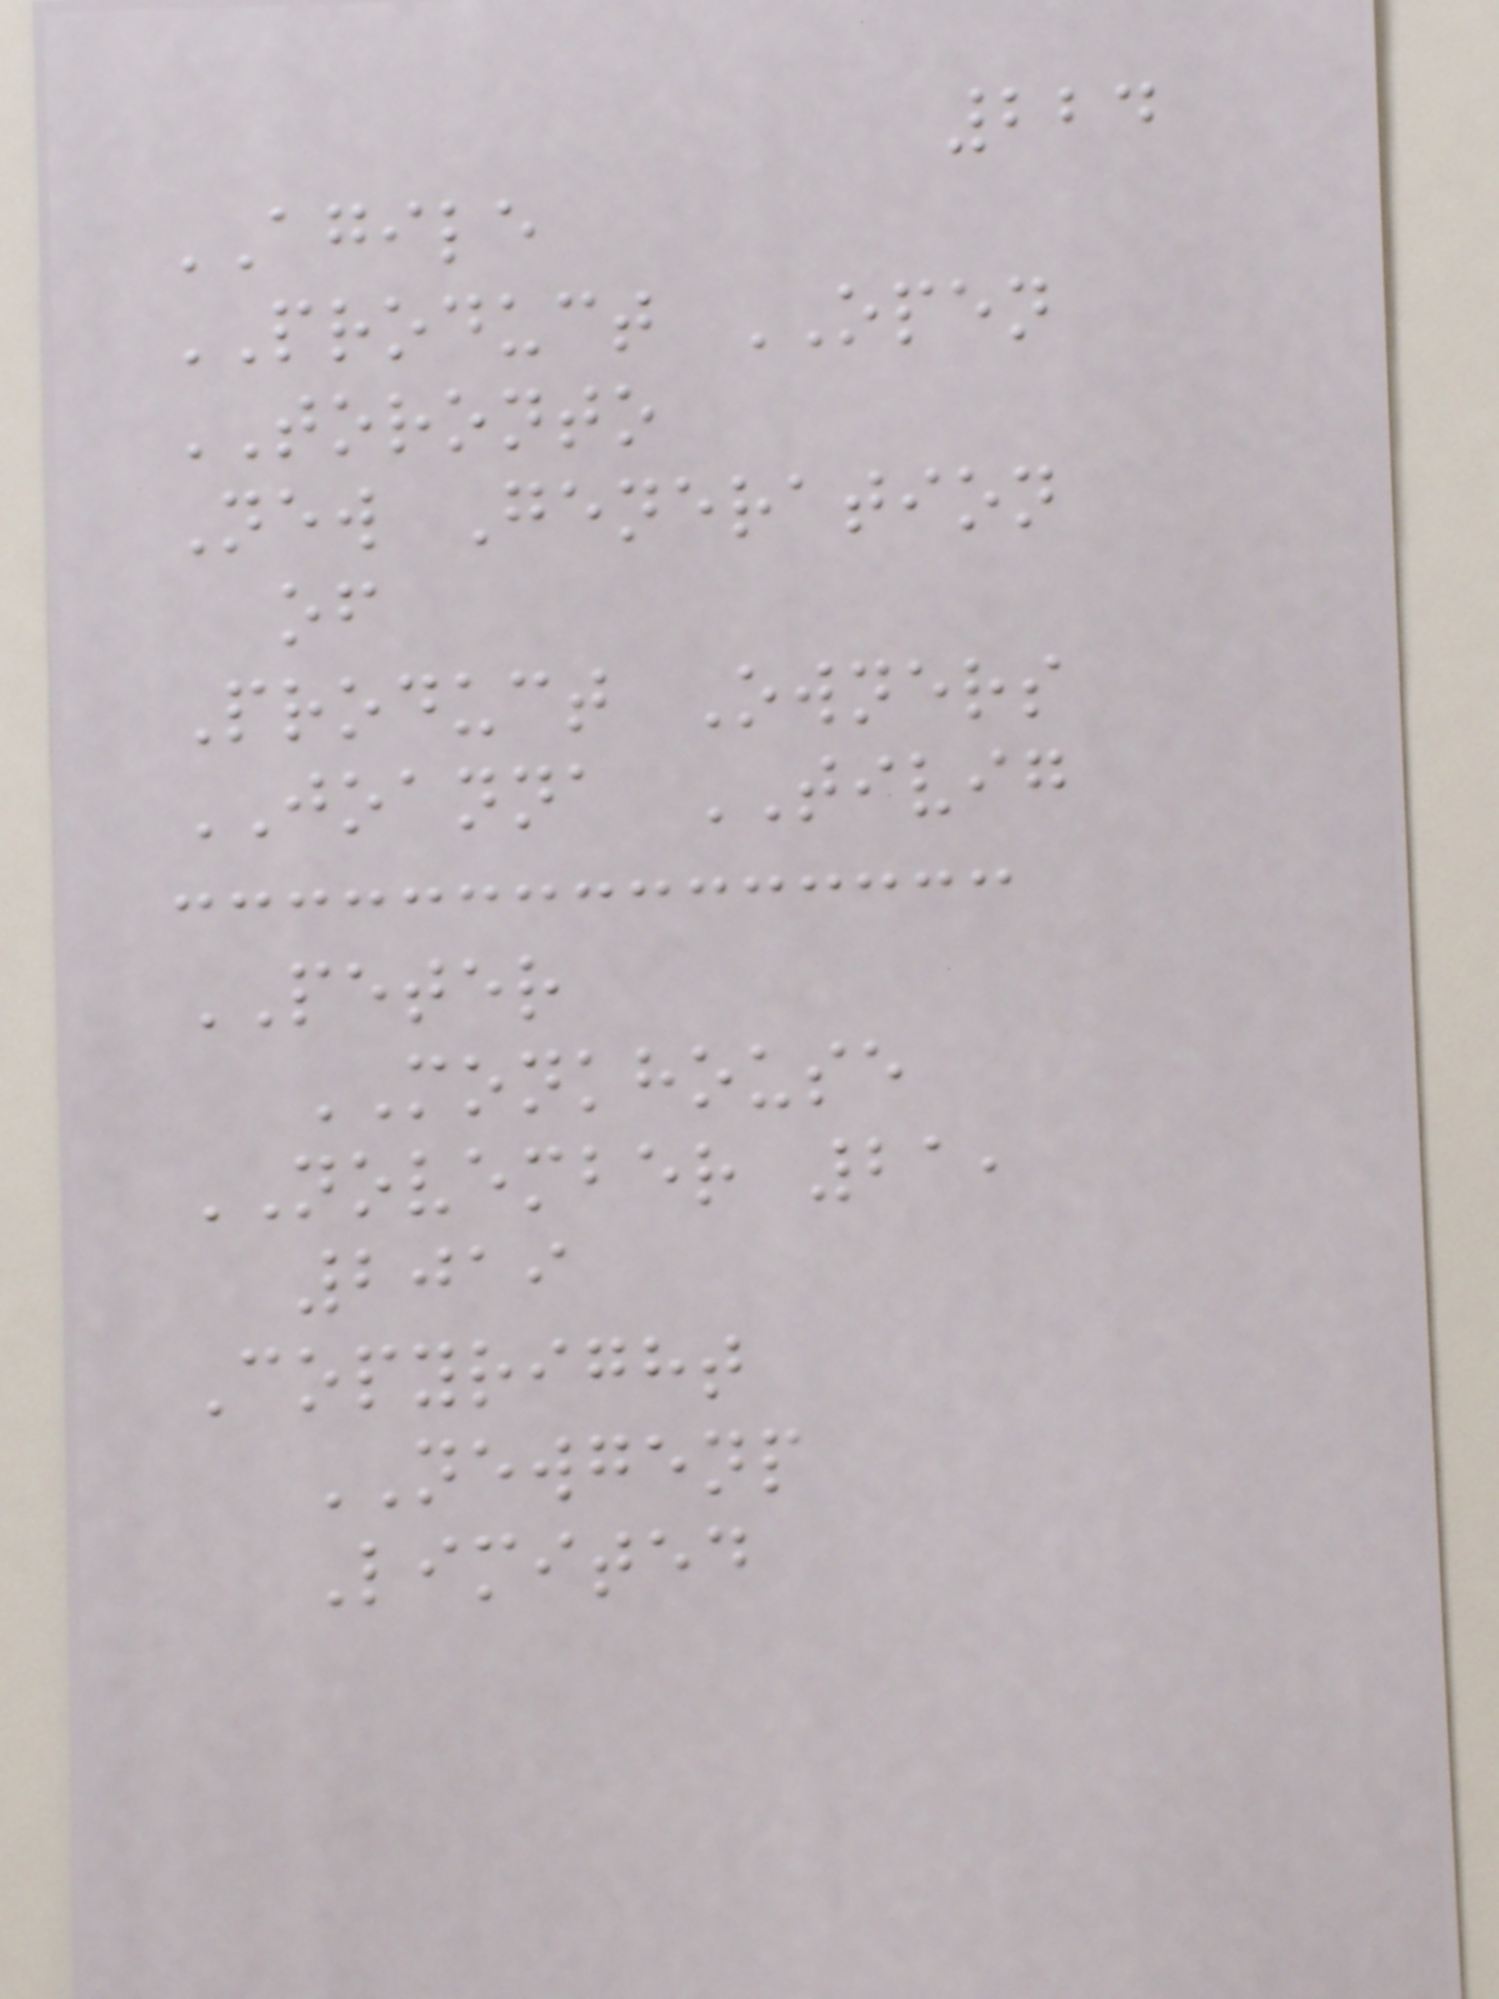224
AGILE
PRODUCT OPEN
TORONTO
New Generation
of
Product Owners
JOANNA TIVIG
PETER
MONKHOUSE
NOVEMBER 21,
2019
Copyright
NEWGENP
Limited
